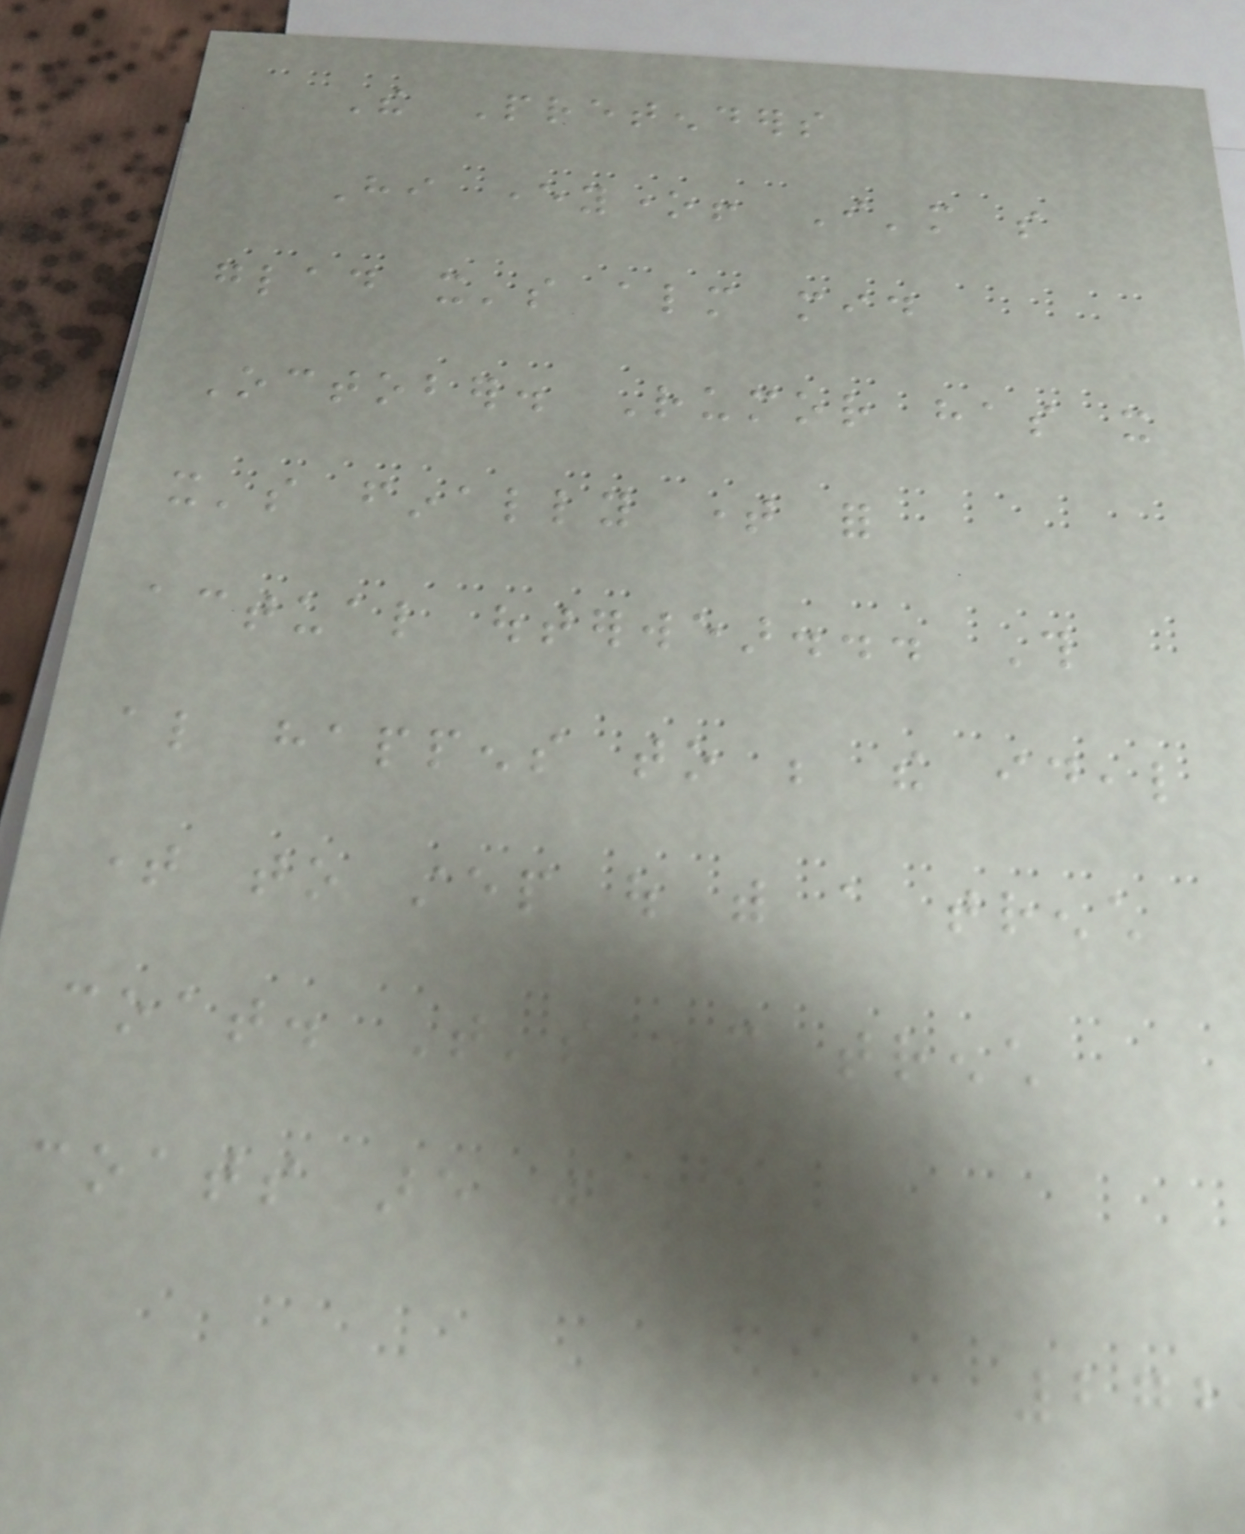The Pretenders
Hi everyone! I'm so
glad it's almost mid
October. Rumor has it
it's finally time for
actual outerwear... This
also happens to be the ideal
time to step out with a trench
coat. That's because trench
coats are just like
272
